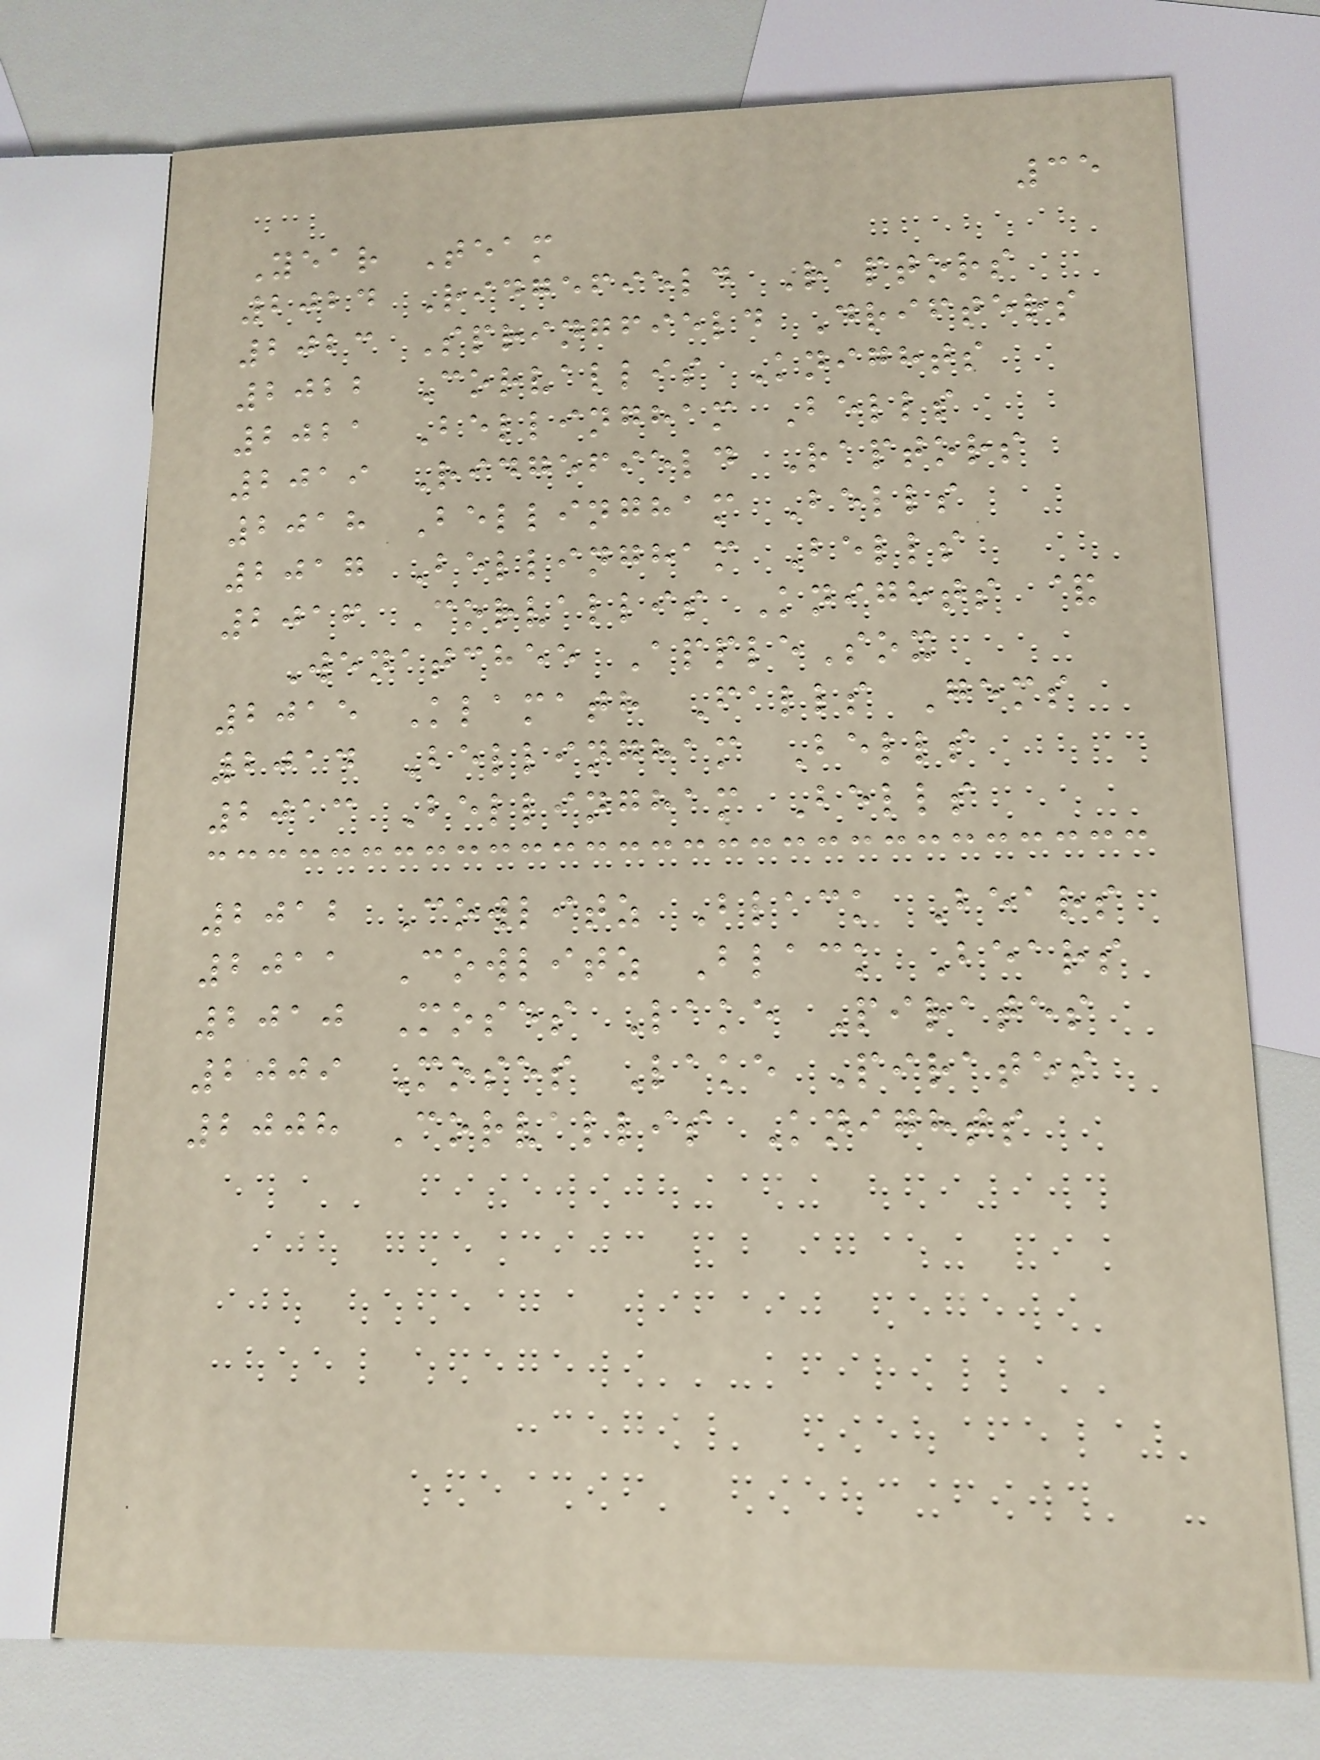35
Year Team
2024 Ridgefield Raptors
2023 Springfield Drifters
2022 Corvallis Knights
2021 Bellingham Bells
2019 Ridgefield Raptors
2018 Bellingham Bells
2017 Bellingham Bells
2016 Corvallis Knights &
Wenatchee AppleSox
2015 Klamath Falls Gems
2014 Bellingham Bells
2013 Bellingham Bells
2012 Cowlitz Black Bears
2011 Cowlitz Black Bears
2010 Moses Lake Pirates
2009 Moses Lake Pirates
2008 Corvallis Knights
